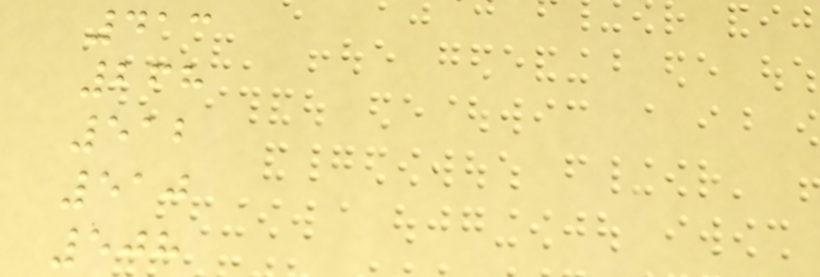413
268
512
510
508
